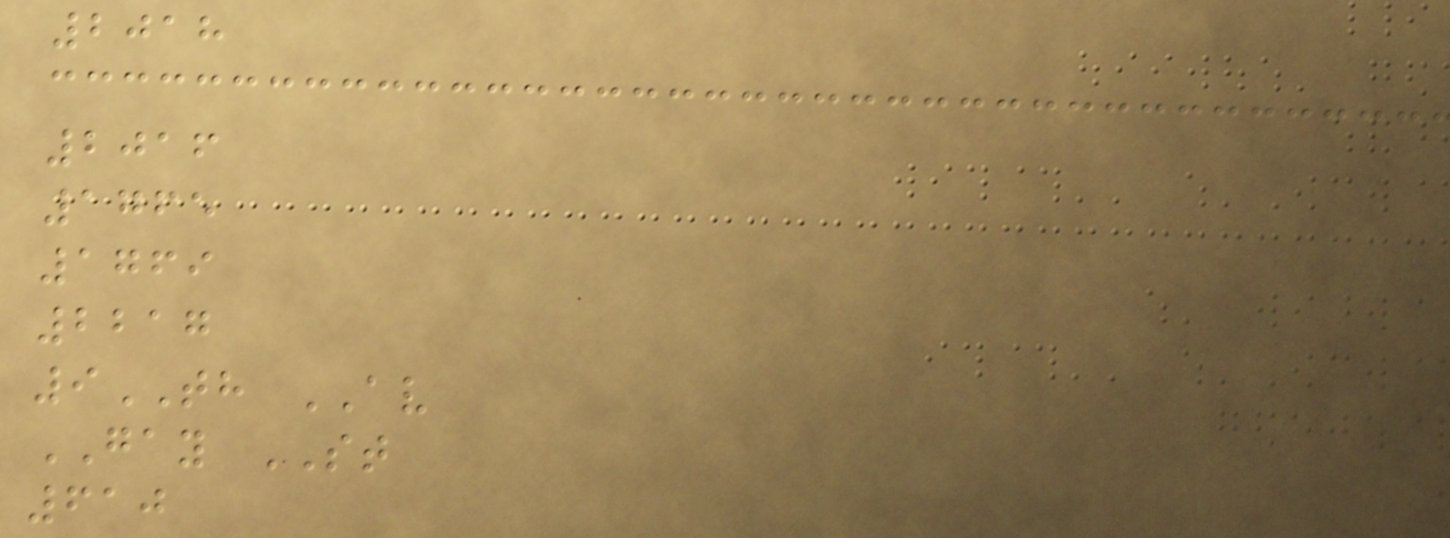2018
2016
1765
1769
2217
9TH AV
GAY ST
610
